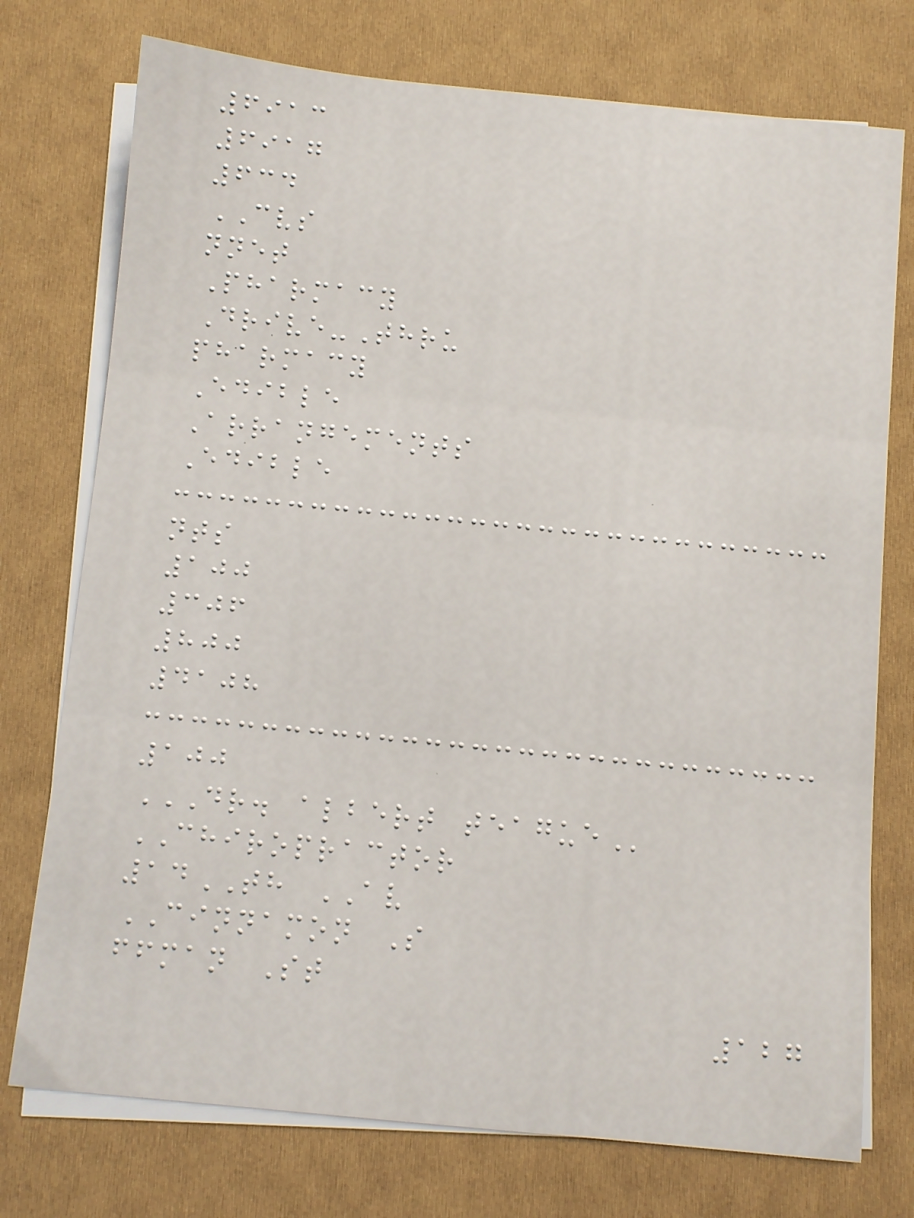6913
6917
634
CVS
nnet
Pharmacy
Drive-Thru
pharmacy
Edible
Arrangements
Edible
nts
100
306
800
4108
100
DR. ALBERT TEAGUE
CHIROPRACTOR
14TH AV
CINNAMON S
ffman St
127
